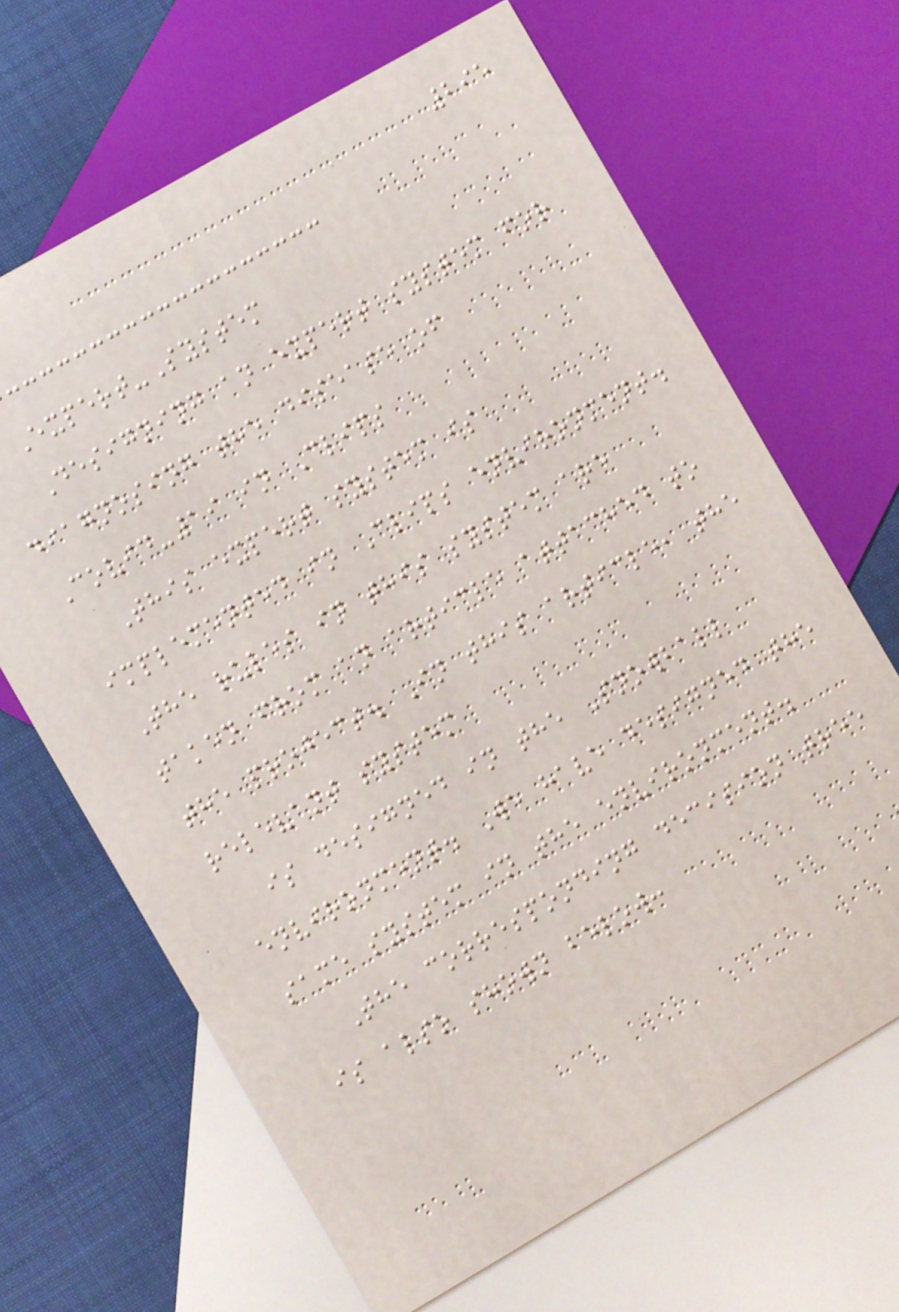295
Expert-System
Designing an expert system for
diagnosing the disease of
Covid-19 in Clips
This expert system is
implemented in Clips environment.
The rules in this system are
taken from an article attached to
the project. In this article, the
relevant system
is designed in the Snowball
environment. We have designed the
same system in the environment.
The corresponding decision tree
is also shown below:
